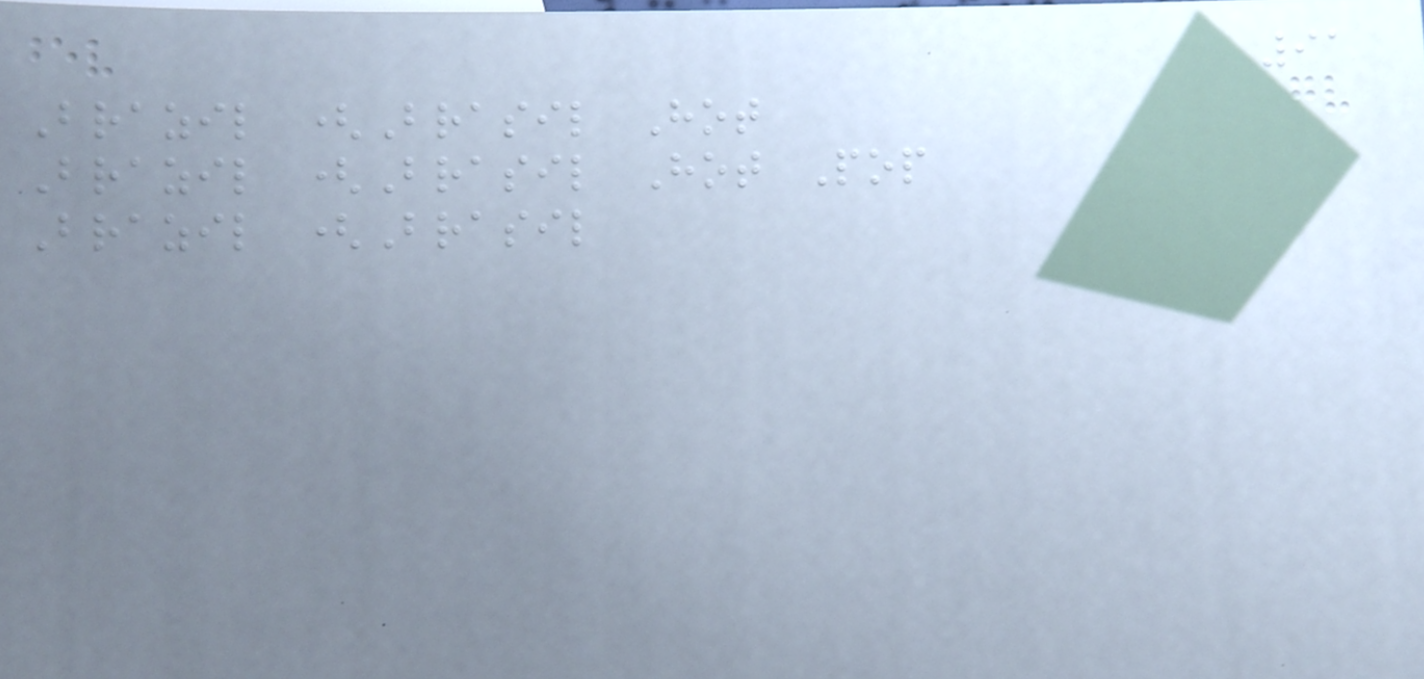91
Brazil (Brasil Hot
Brazil (Brasil Hot Pop
Brazil (Brasil
